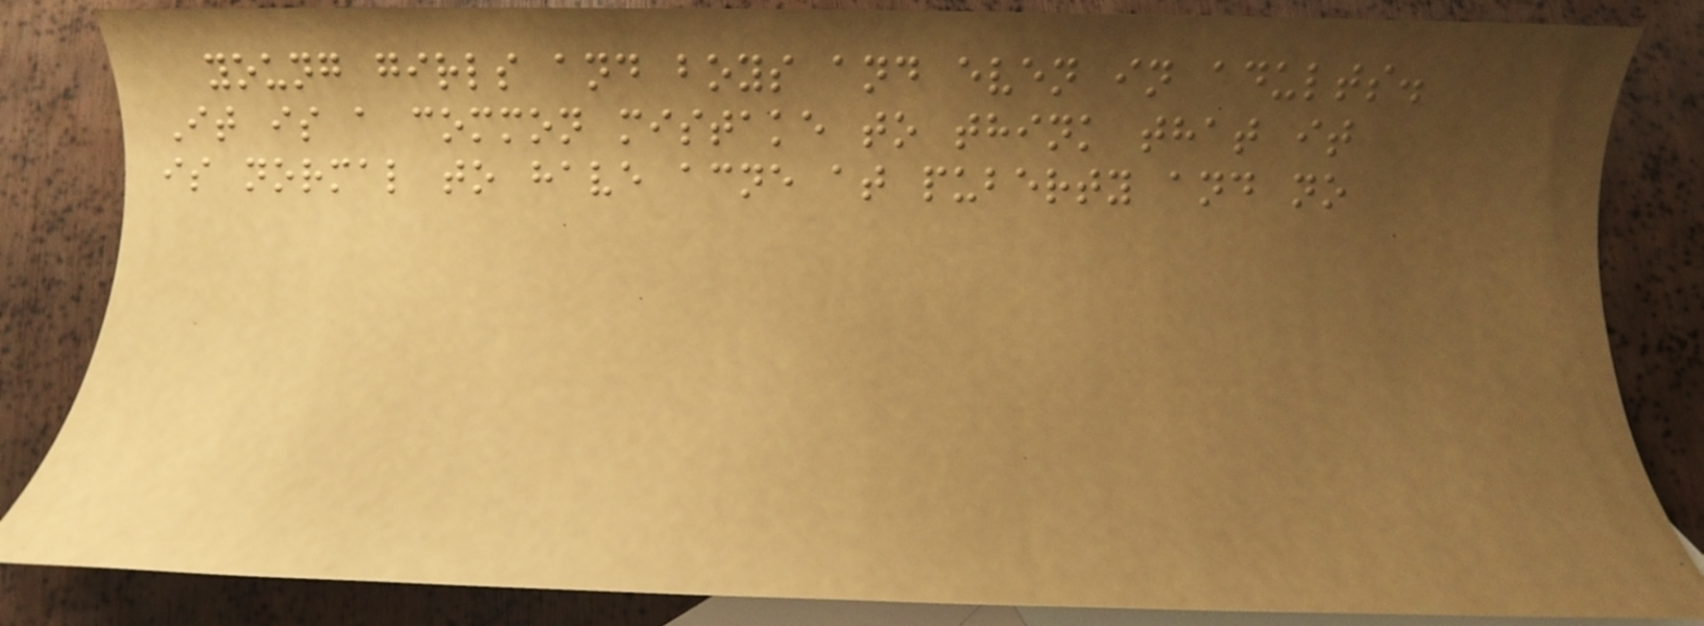young girls and boys and even in adults.
It is a common mistake to think that it
is normal to have acne at puberty and no
